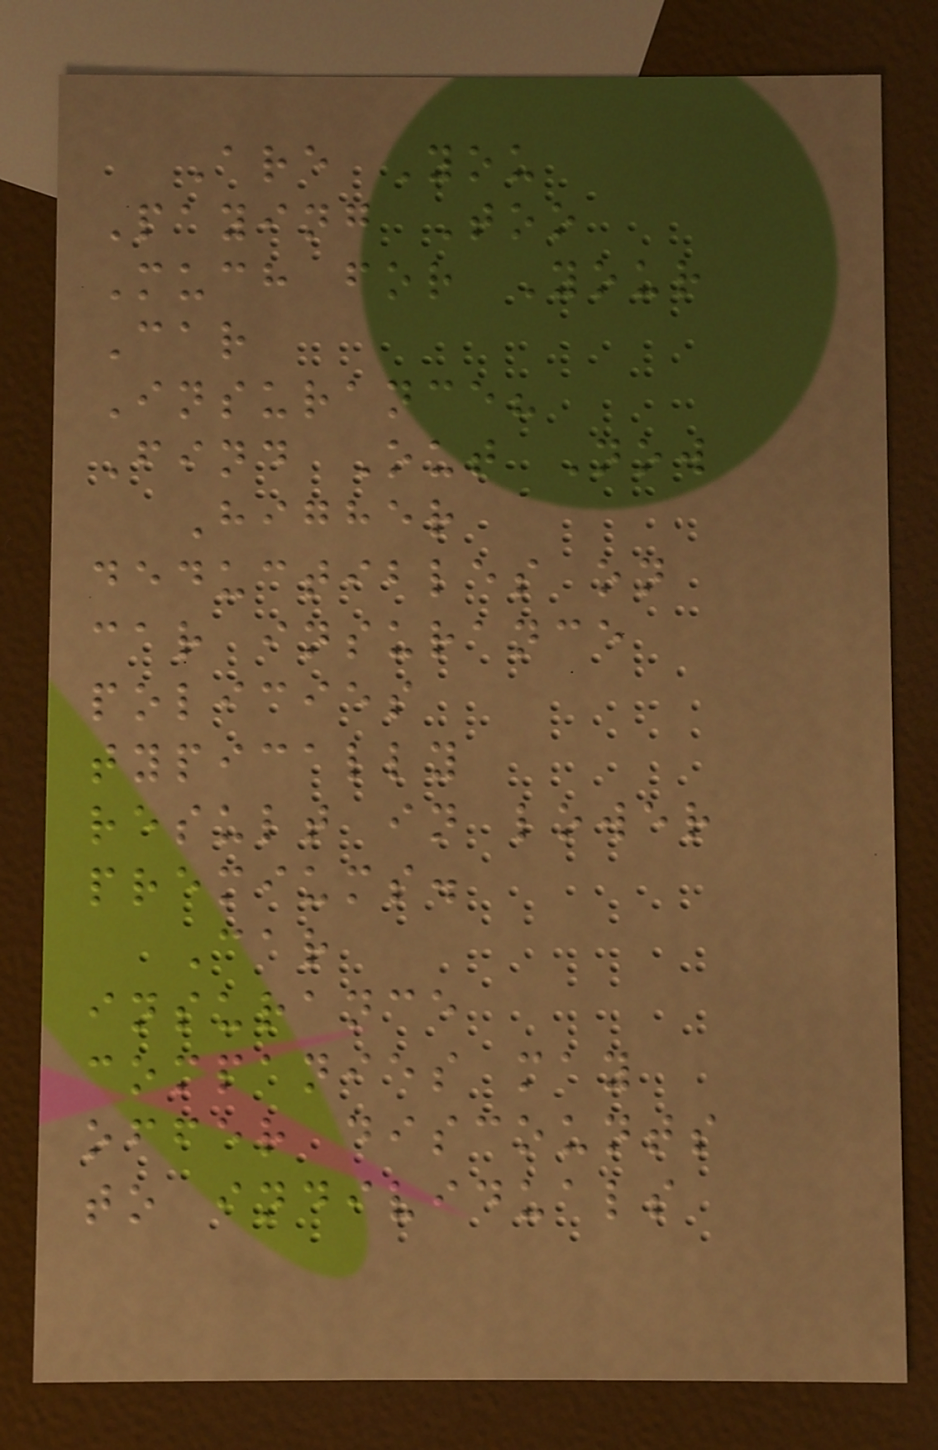Are You
Paying Too
Much for Your
Car
Insurance?
Find Out Now
Higher
deductibles on
car insurance
policies
typically
result in lower
premiums.
Car
insurance
companies may
offer discounts
to individuals
